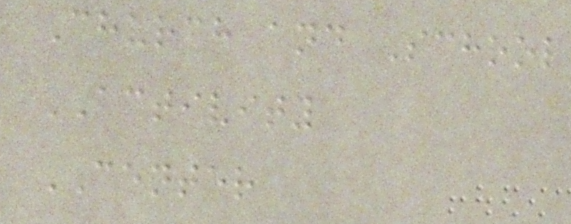Church and School
ACTIVITY
CENTER
